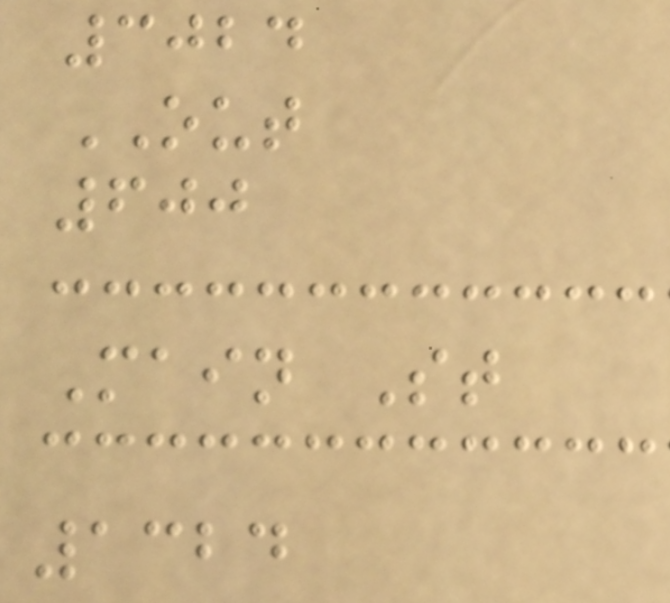3024
OUT
600
Main St
1324
